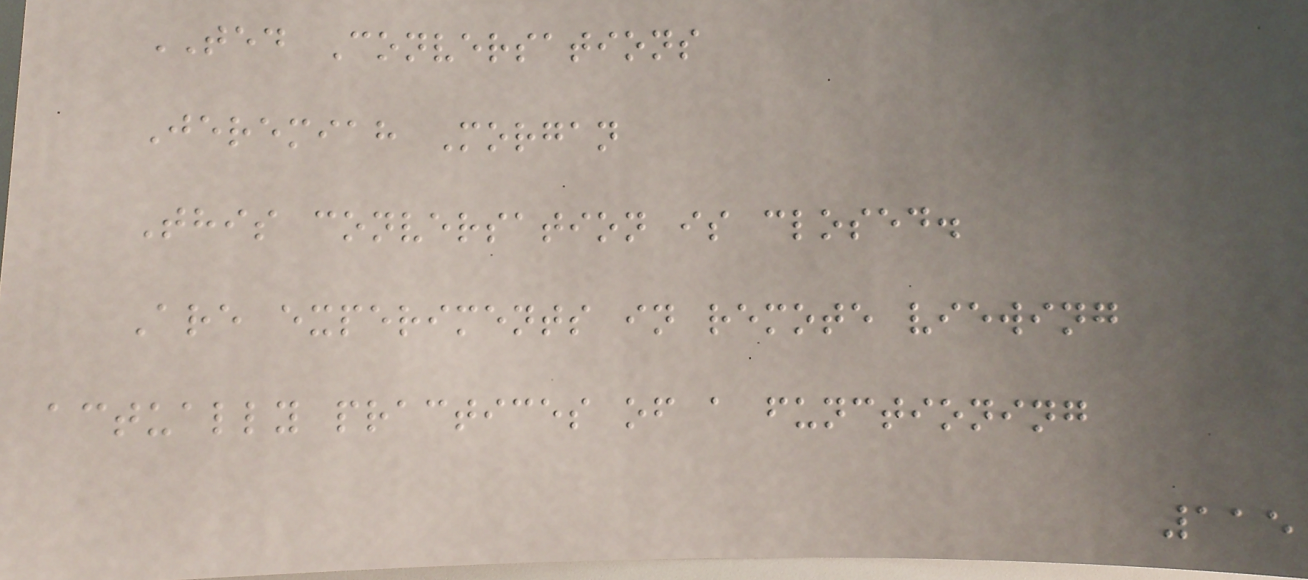TED Conversations
Jeremiah Morgan
This conversation is closed.
Are experiments in remote viewing
actually practices of a functioning
115
